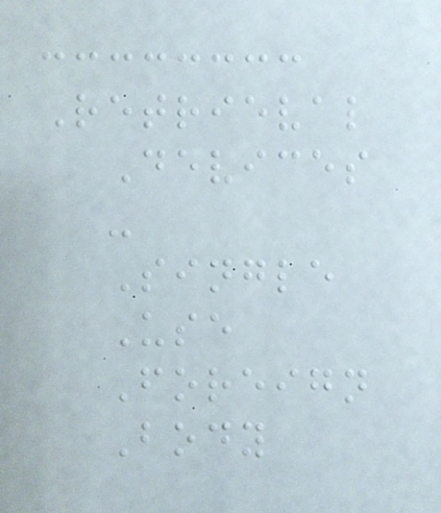Retrieval
Devices
-
Single
Use
Foreign
Body
